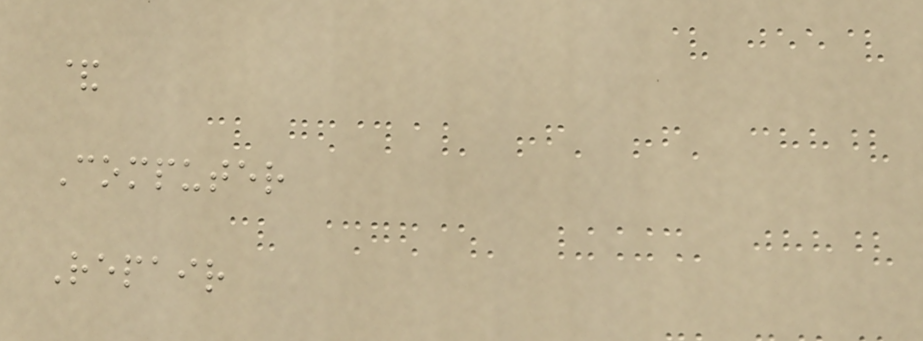&
Computer
Repair
